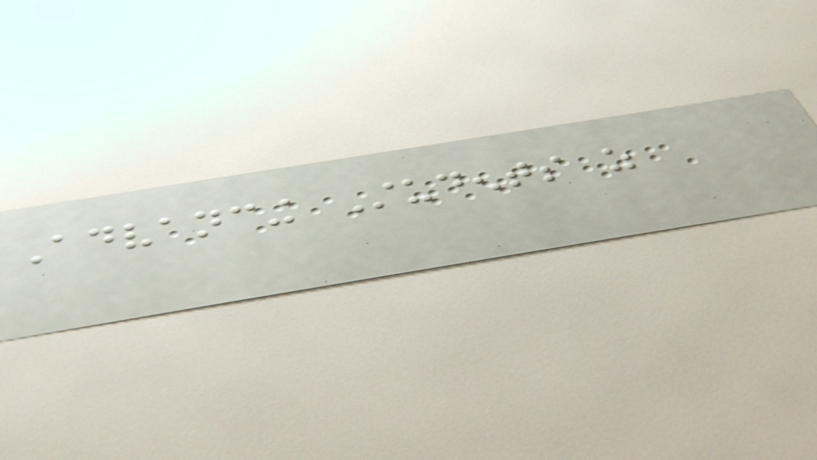Advancing Students as
